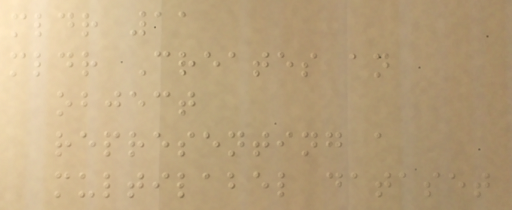mldr 11
mldr Creates an
object
representing a
multilabel dataset
